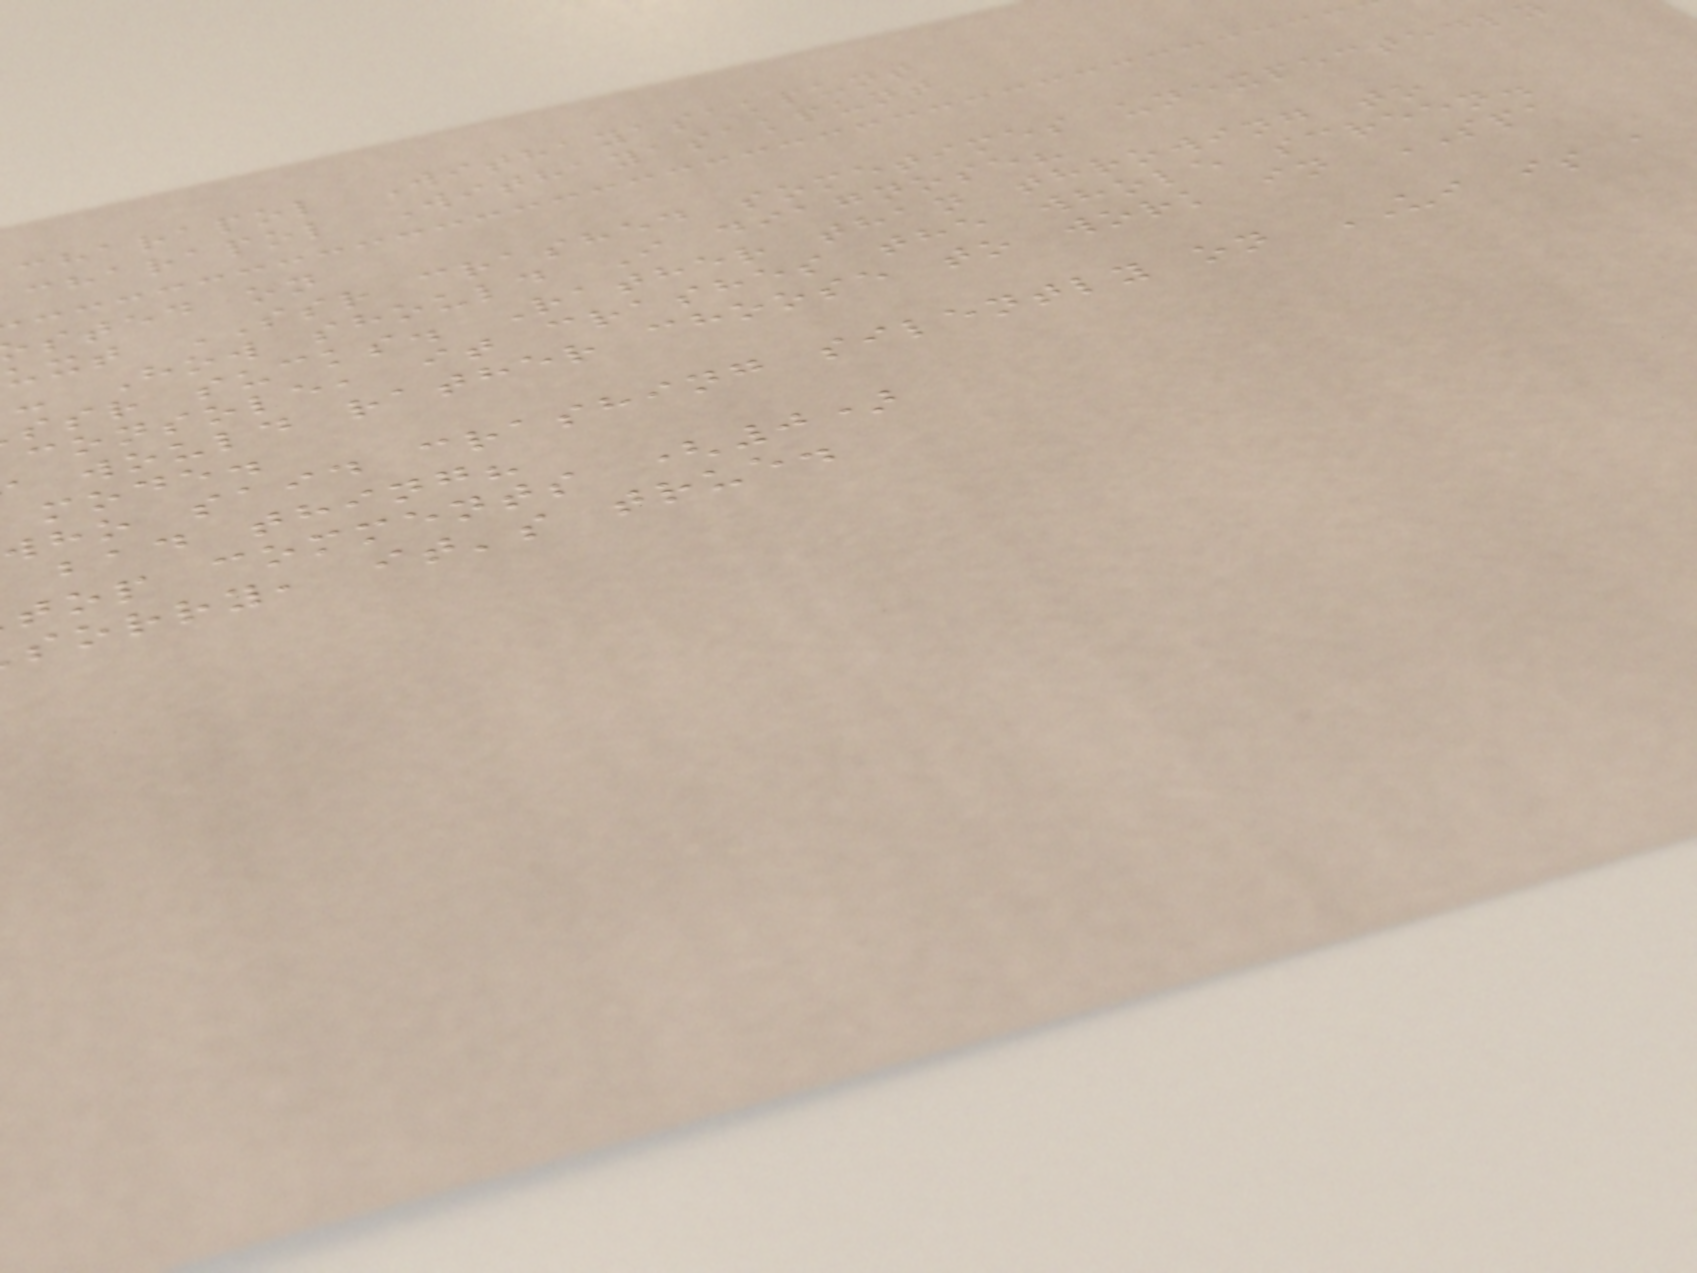charapol Withayasakpunt
charapol Withayasakpunt
sted on
uxt SSR crashed sometimes unexpectedl
- How should I diagnose?
ssr sucks. Rather than throwing to
console, it crashes the whole screen.
would rather choose to work in SPA
mode.
who said crashing silently on UI is a
bad thing?
top comments (0)
sorry, it's true.
